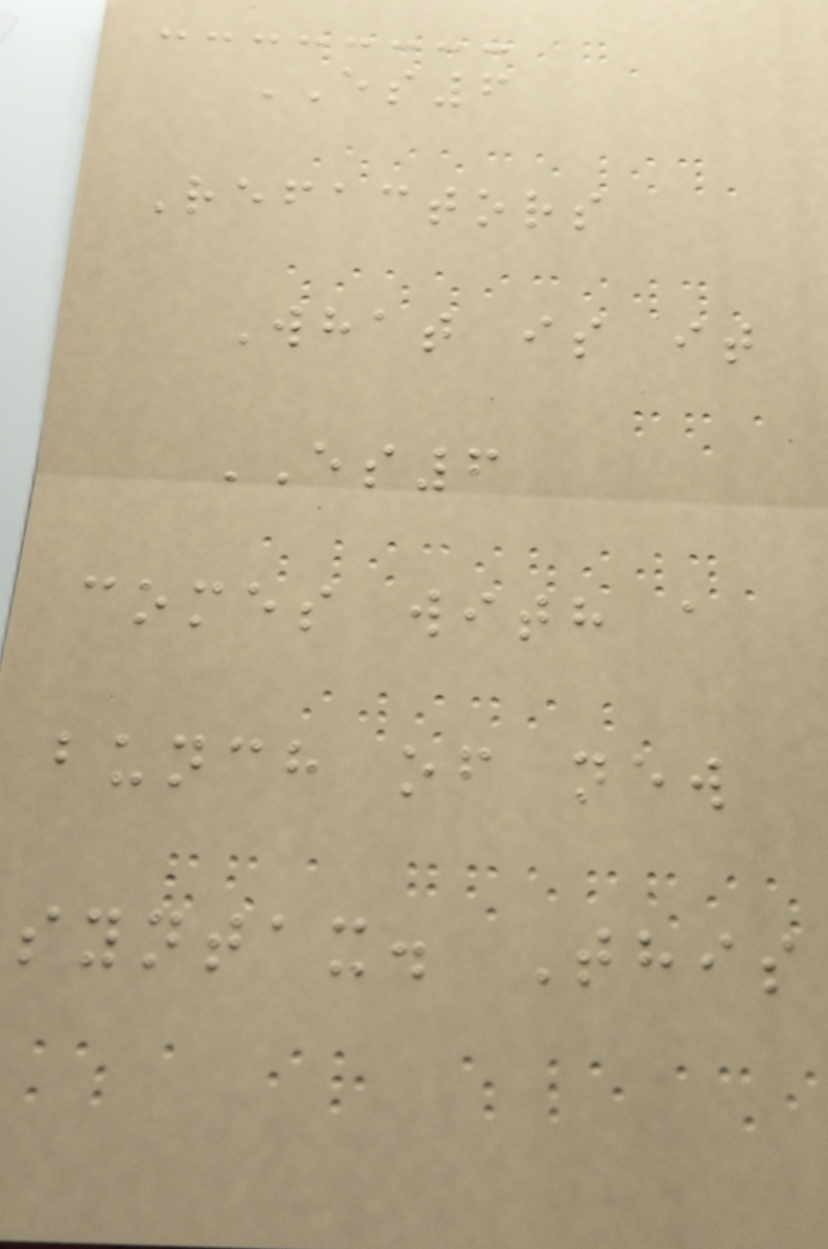ES6
Refactors
What is it
ES6
comes with a
bunch of new
syntax. This
